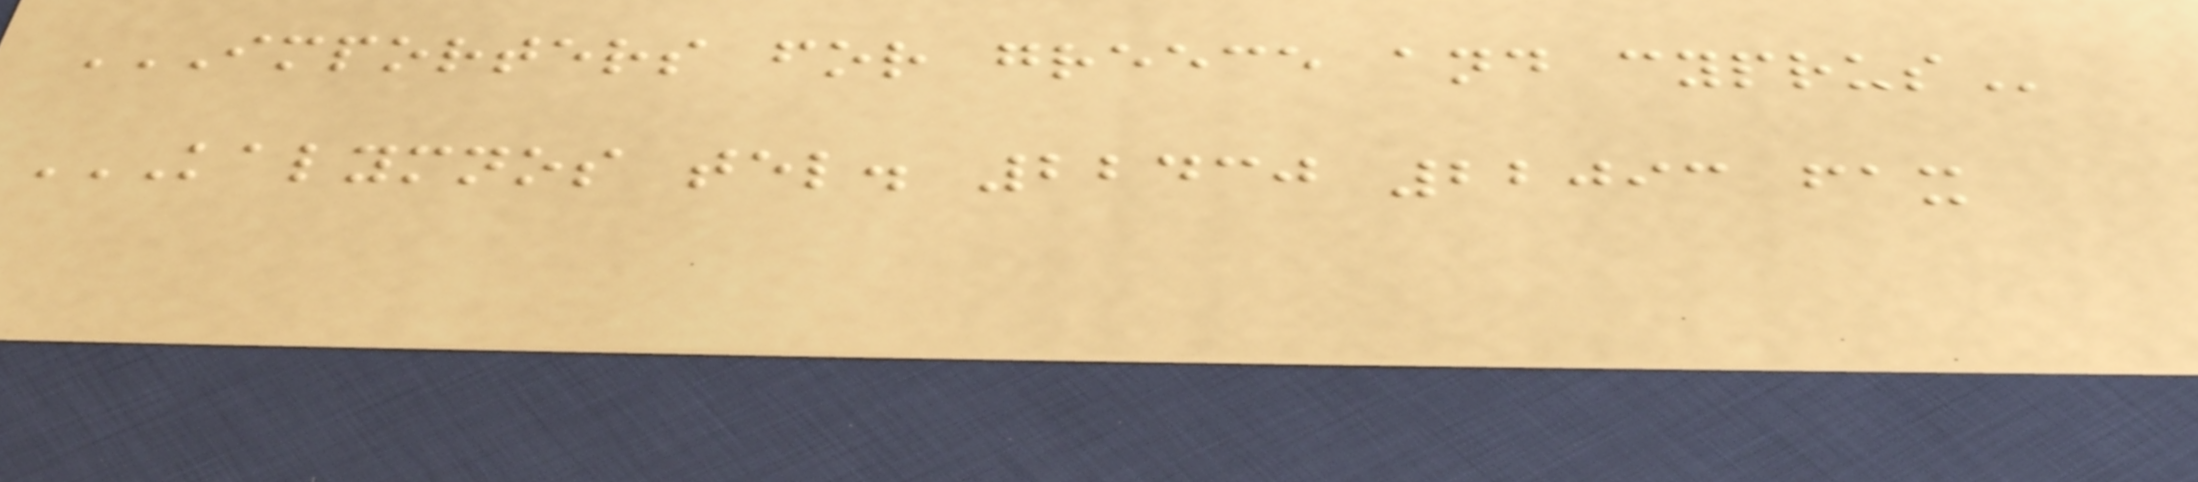IMPORTERS FOR GREECE AND CYPRUS
KALYMNOS TEL. 22430 22093 FAX
